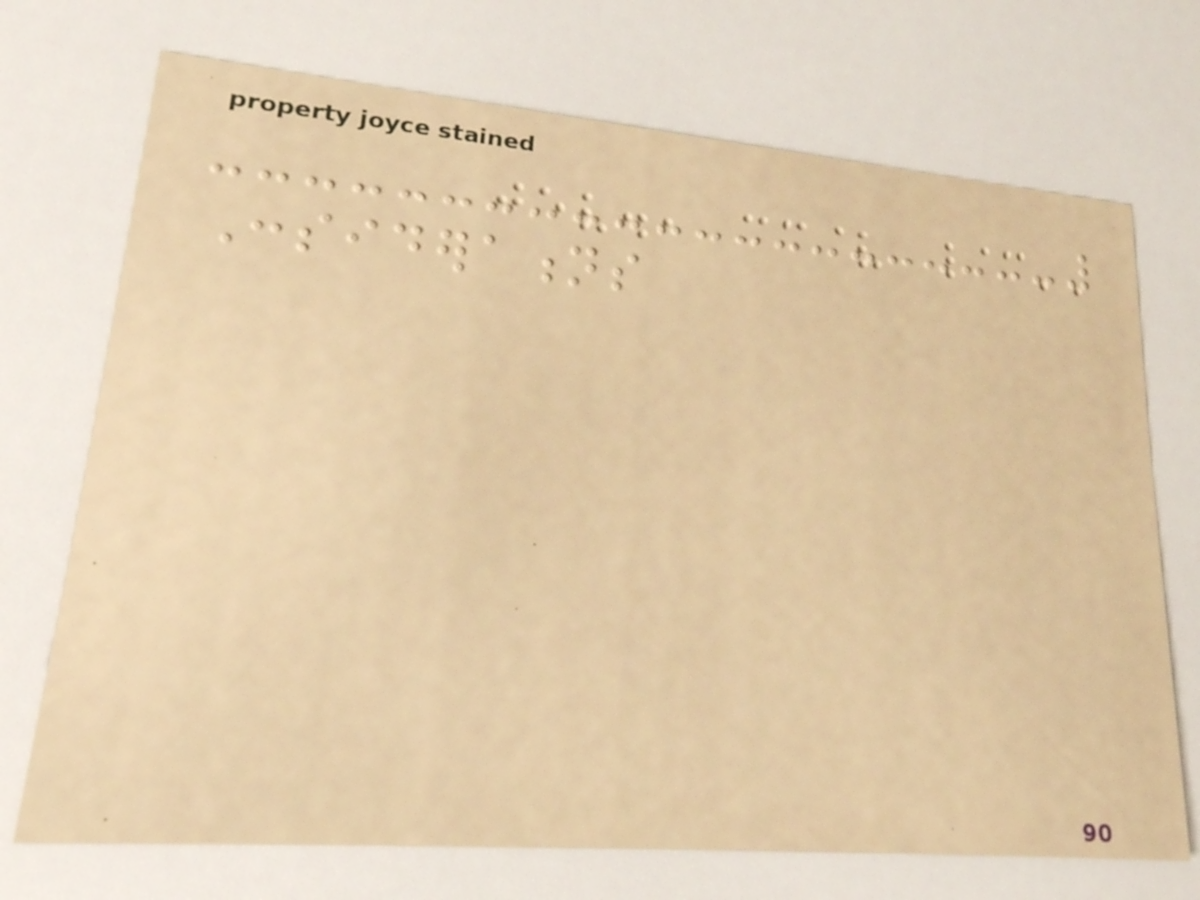Considerations
